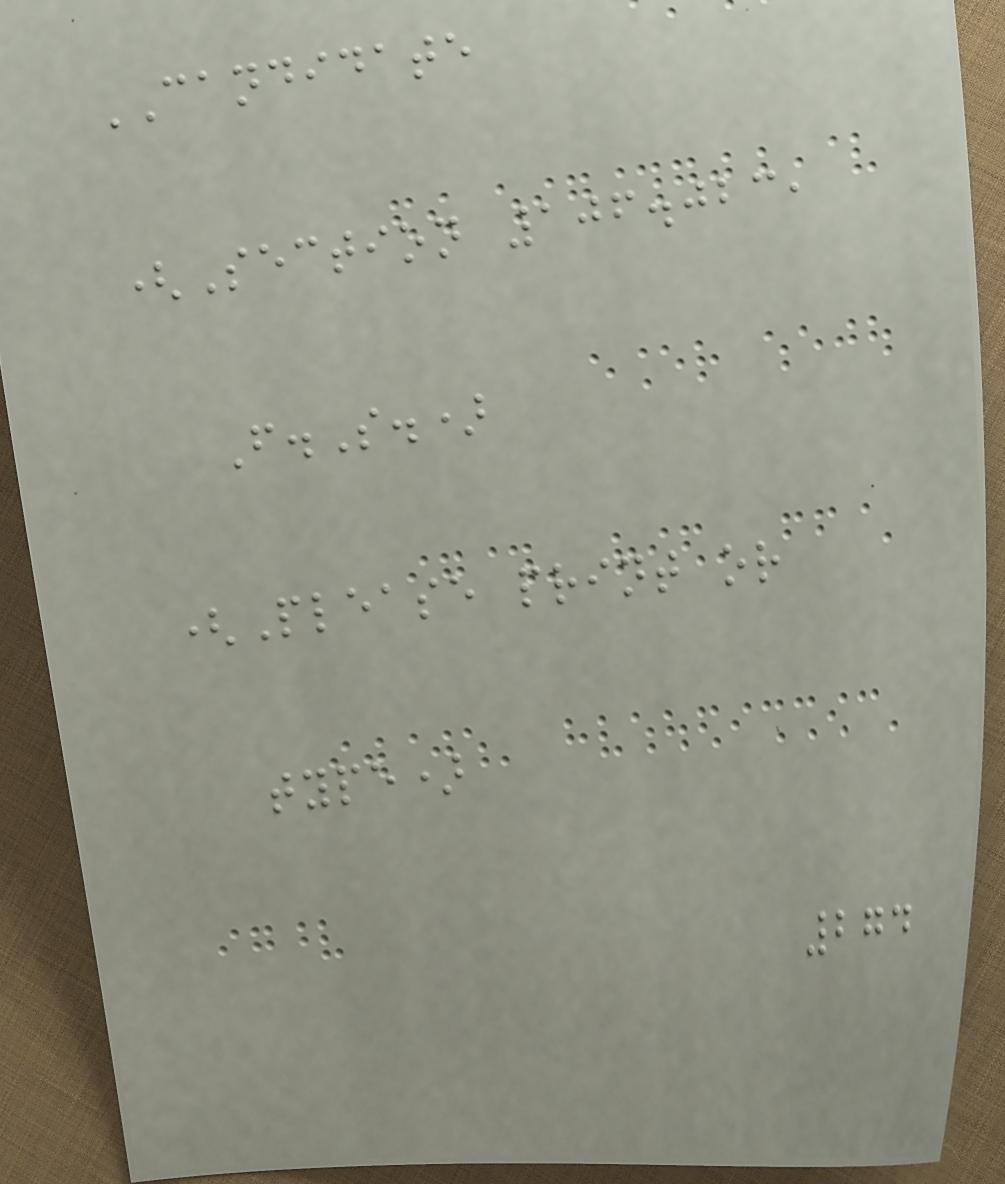CANDIDATE
(Section 106.023,
F.S.)
(Please print or
type)
274
